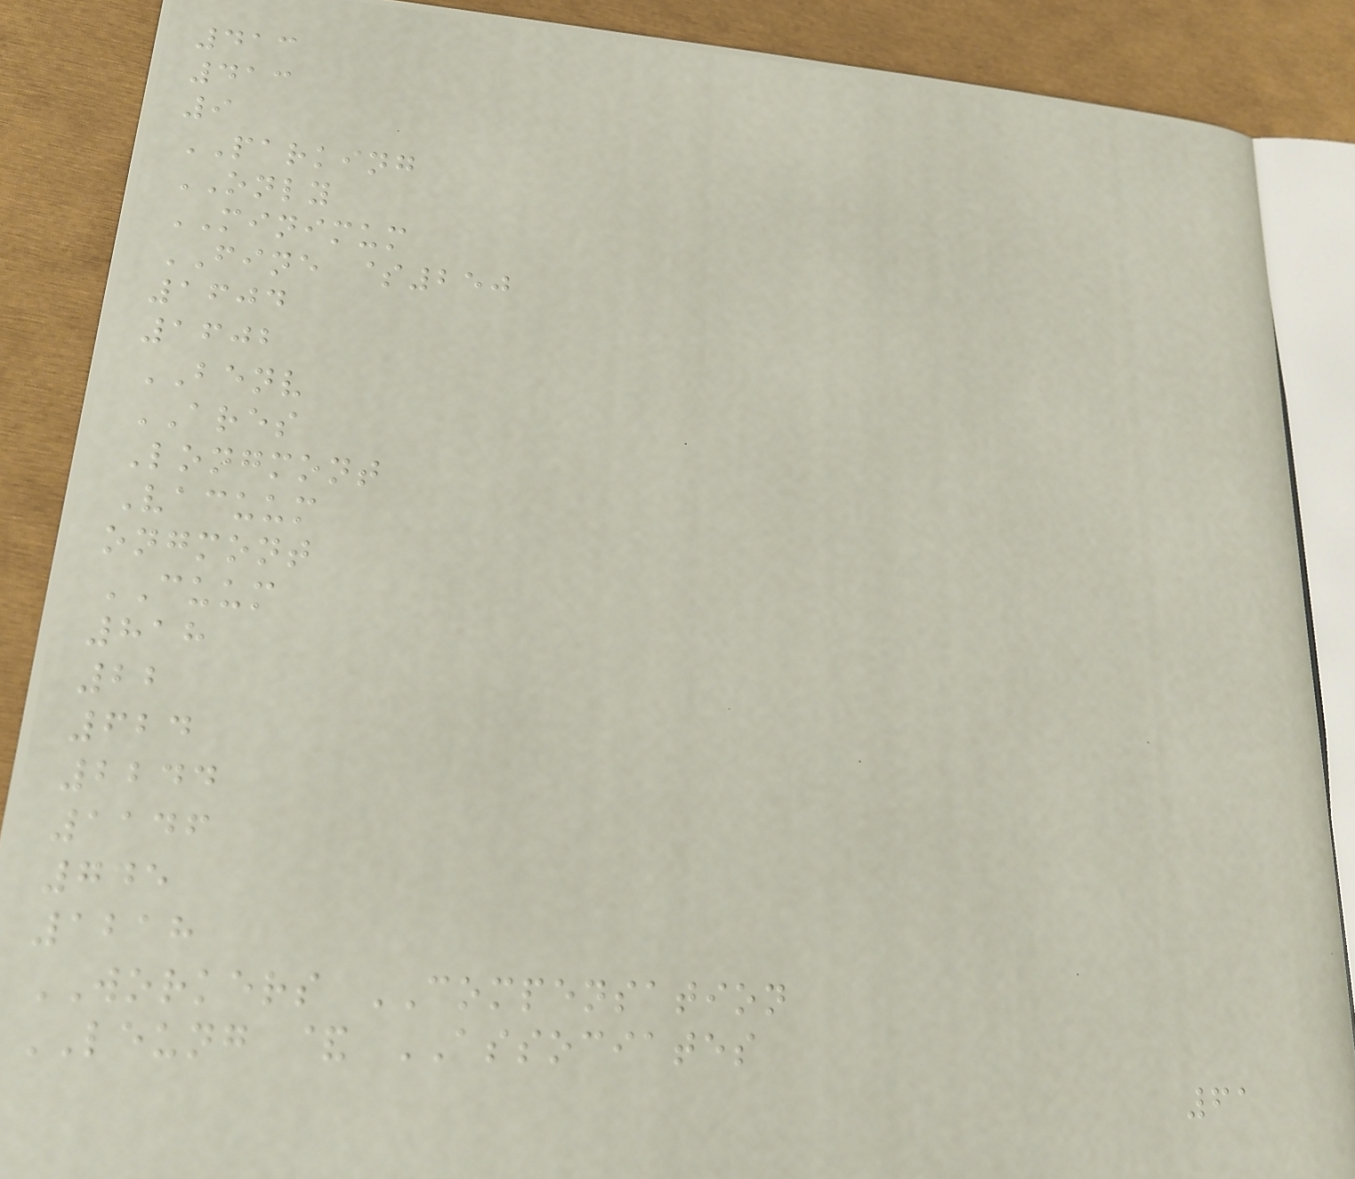413
413
9
PARKING
ONLY
MINIMUM
FINE $250
1604
1602
BENV
ARES
Longmont
Vacuum
ongmont
CUUM
818
22
624
2244
1146
745
1218
WORKERS COMPENSATION
LEUNG & ASSOCIATES
61
